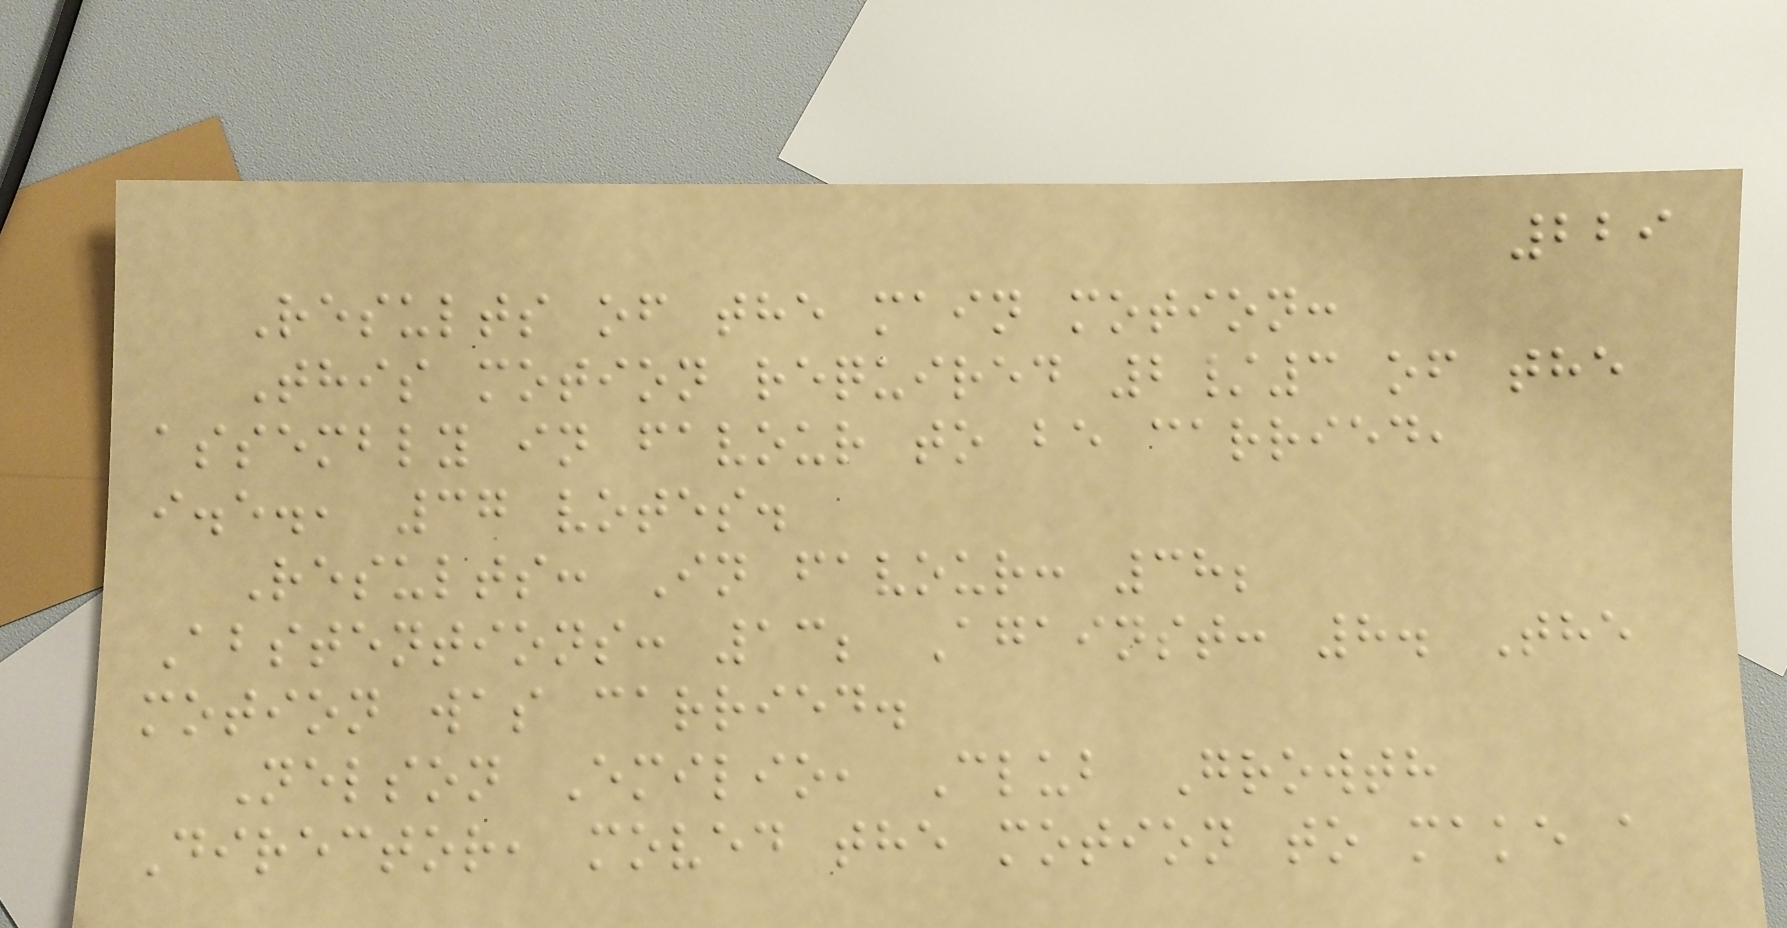229
Results of the main motion:
This motion required 2/3 of the
assembly in favour to be carried,
i.e., 37 votes.
Results: In favour: 38;
Abstentions: 13; Against: 8. The
motion was carried.
Nelson Emilio, Club Growth
Director, moved the motion to make a
